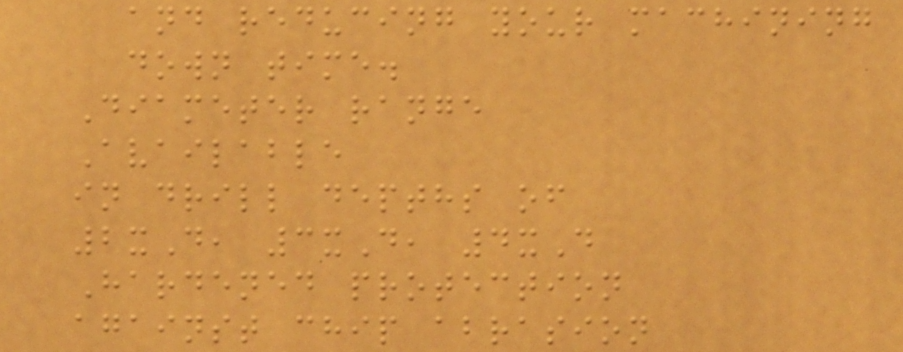and reducing your machining
down time.
Diameter range
Available
in drill depths of
2xD, 3xD, 4xD
Hardened protection
against chip abrasion
